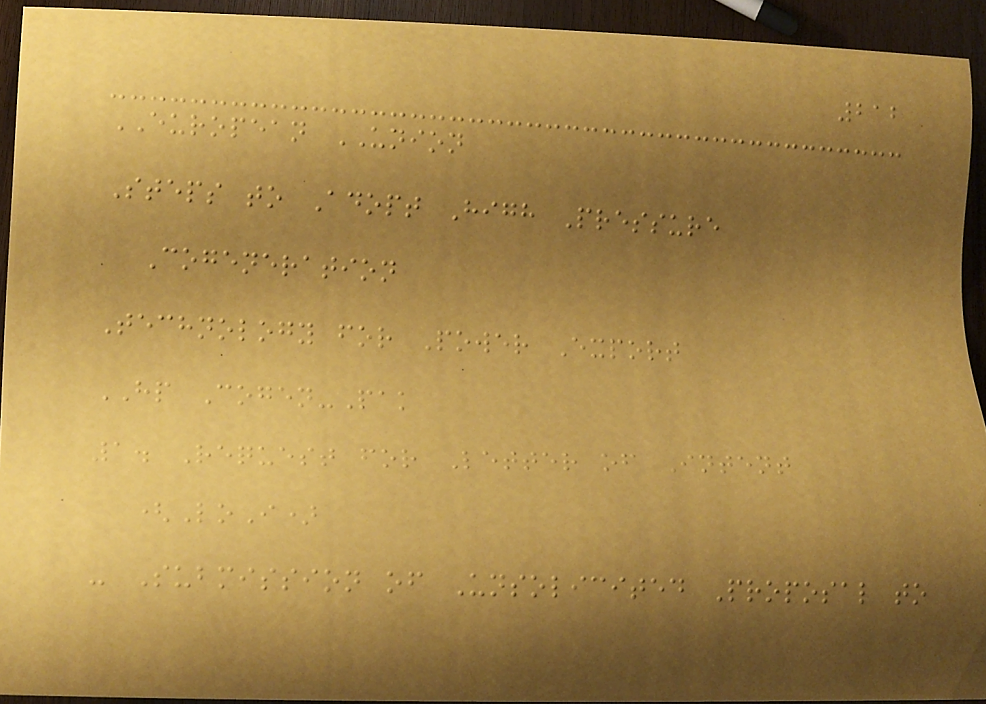212
EUROPEAN UNION
Steps to Adopt High Pressure
Cogeneration
Technology for Power Export
HP Cogen-Pak
1. Request for Letter of Intent
(LoI)
- Submission of Unsolicited Proposal to
